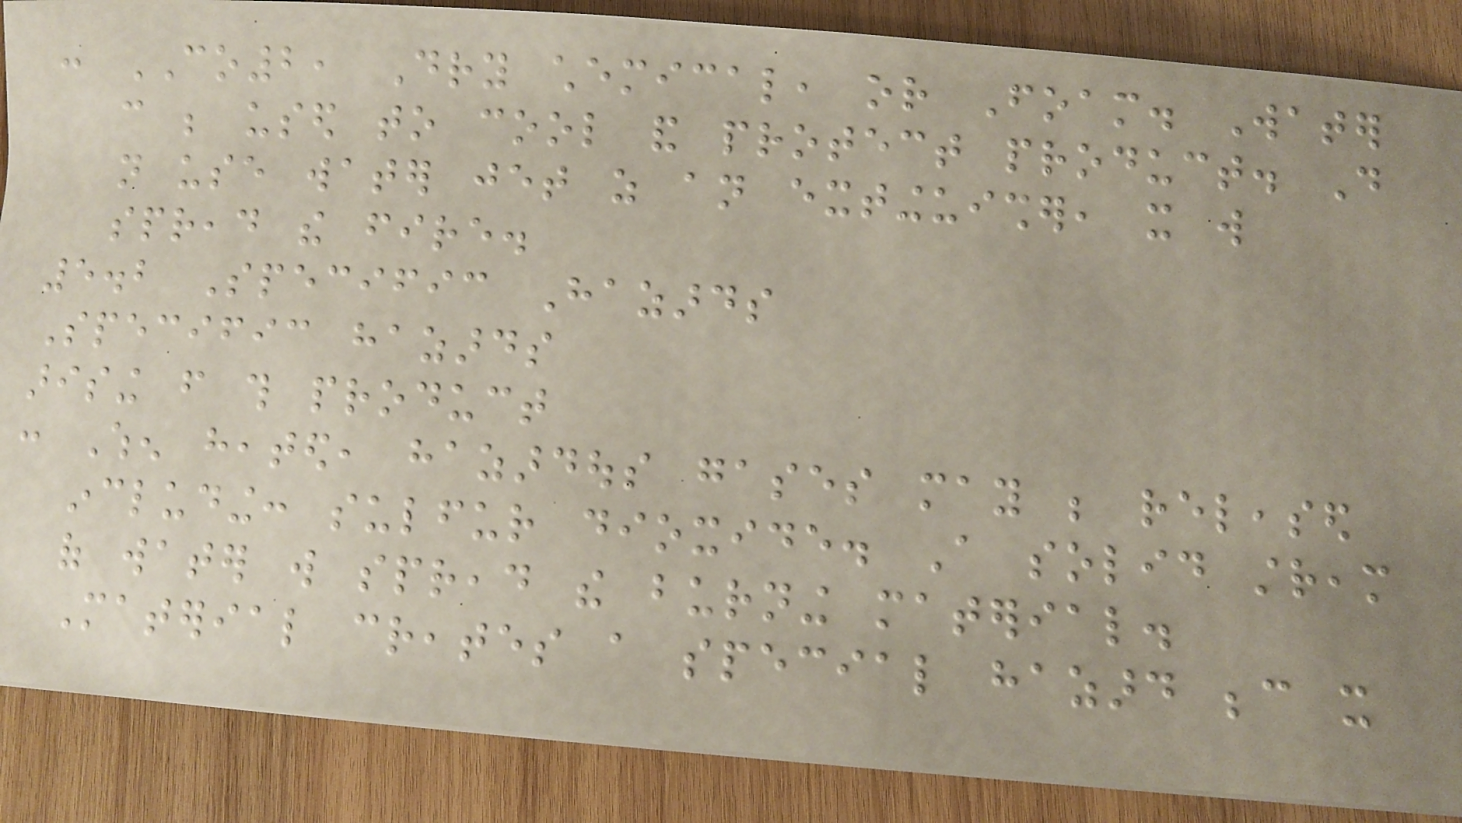: CO2, Dry chemical, or Foam. Water
can be used to cool and protect product. Do
not use water jet as an extinguisher, it will
spread the fire.
5.2 Specific Hazards
Specific hazards
arising from this product
: When heated, hazardous gases may be released
including: sulfur dioxide. A solid stream
of water will spread the burning material.
Material creates a special hazard because it
